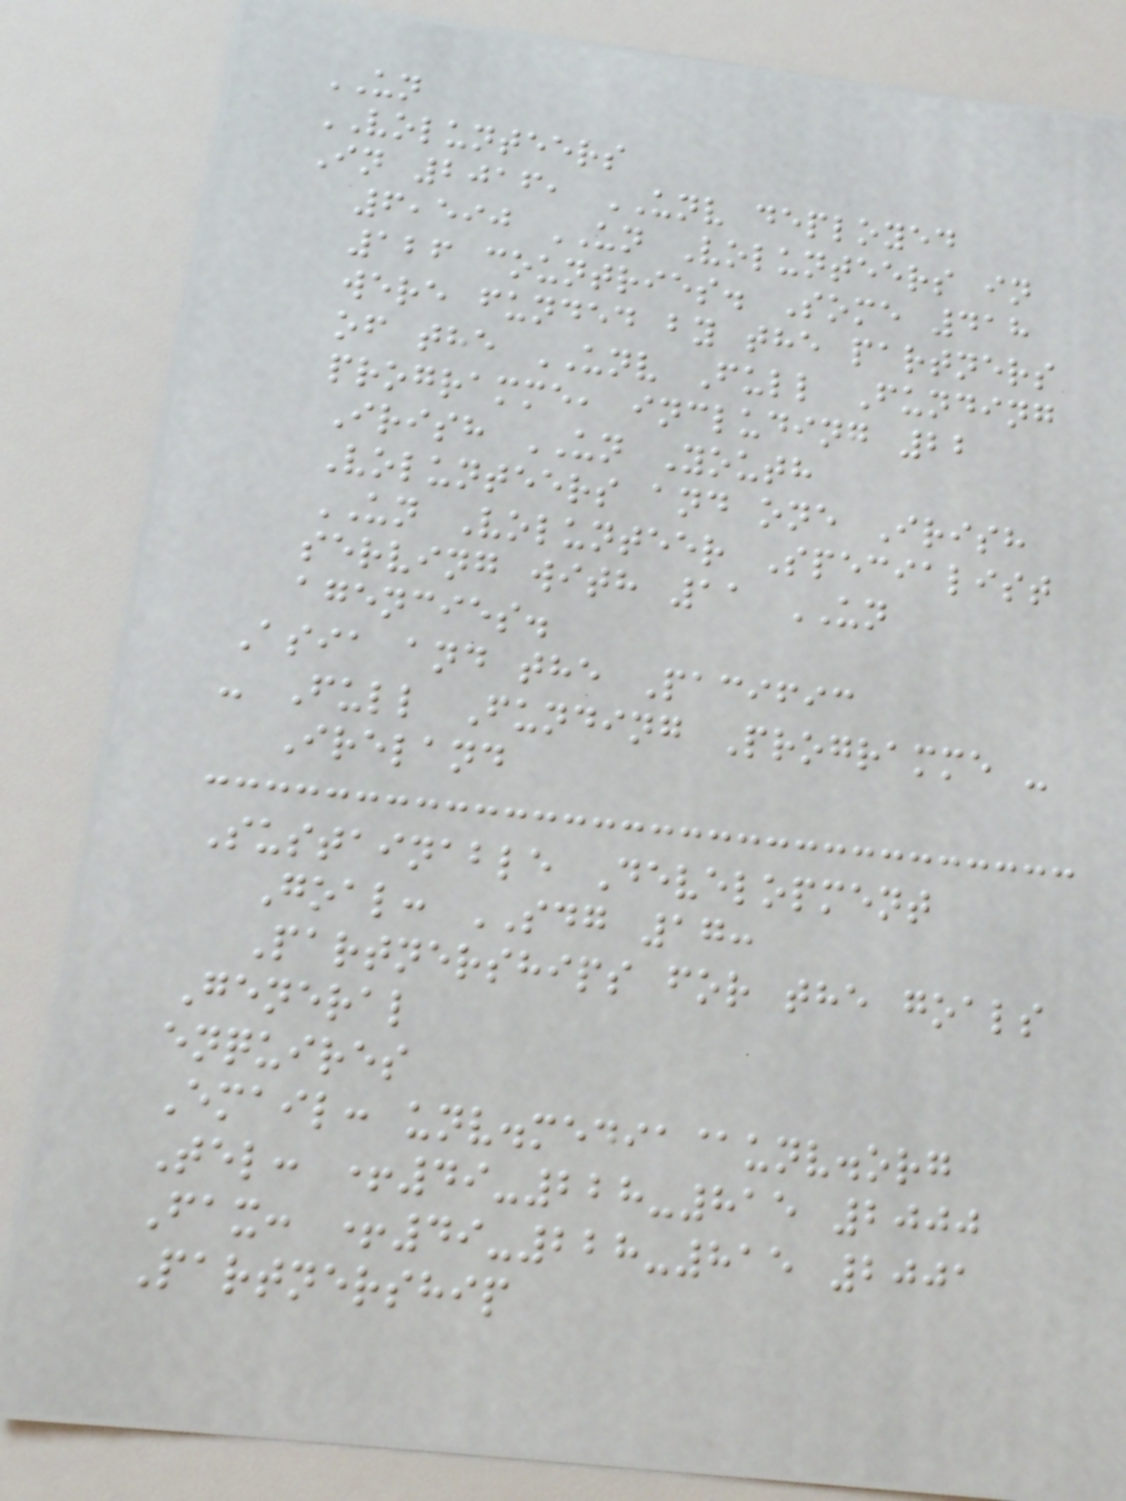UN
VOLUNTEERS
In 2016, UNV deployed
6,590 UN Volunteers in
126 countries. Some 418
were funded by the partners
of the UNV Full Funding
programme, including 22
Irish UN Youth
Volunteers and one Irish
UN Volunteer Specialist
serving with 11 UN
agencies.
Asia and the Pacific
- Full Funding Programme -
Ireland
Sustainable Development
Goal: SDG 17:
Partnerships for the goals
General
enquires
Email: unv.media@unv.org
Tel: +49-228-815 2000
Fax: +49-228-815 2001
Partnership
